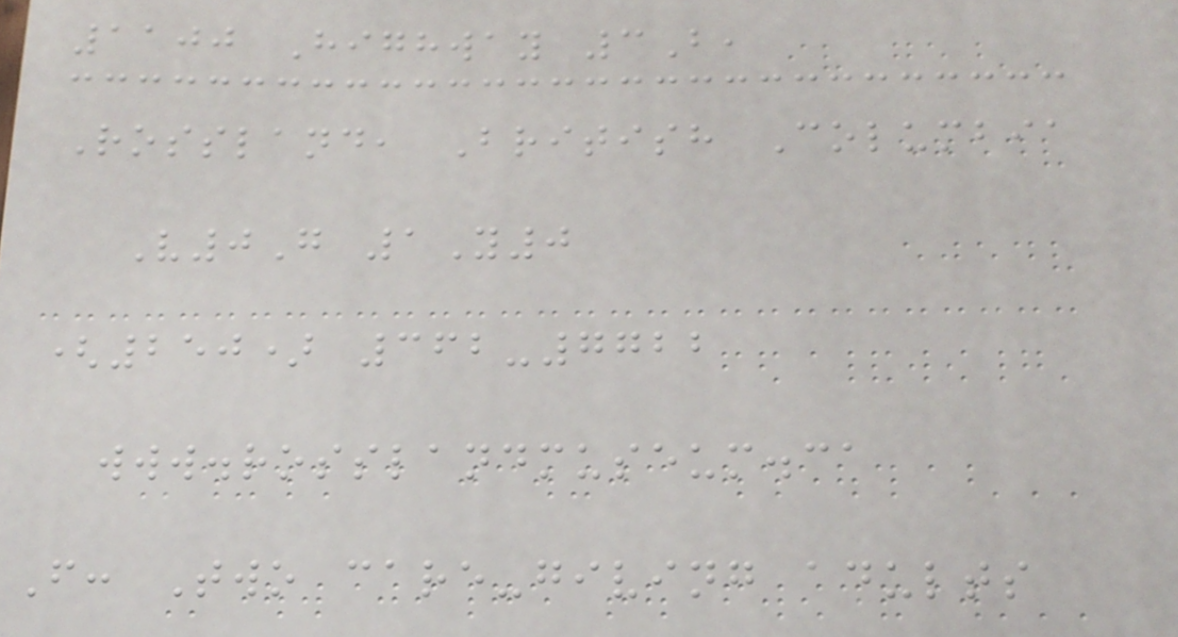1100 Highway 3B,
Rossland, British Columbia
V0G 1Y0
(250) 362-7722
www.rosslandmuseum.ca
F: Two care-giving adults
